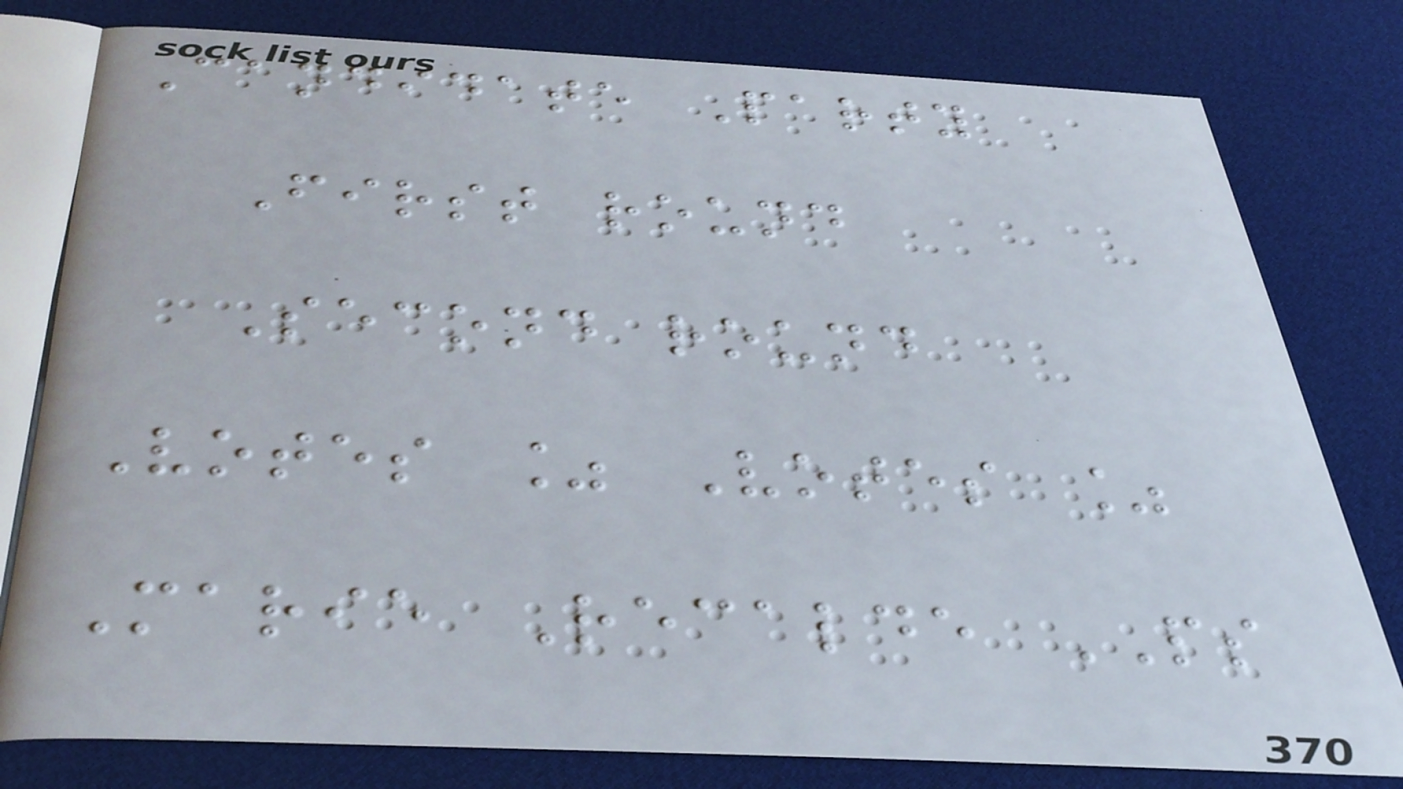Candidate Party
First round
Second round
Votes % Votes %
Marie Recalde PS
